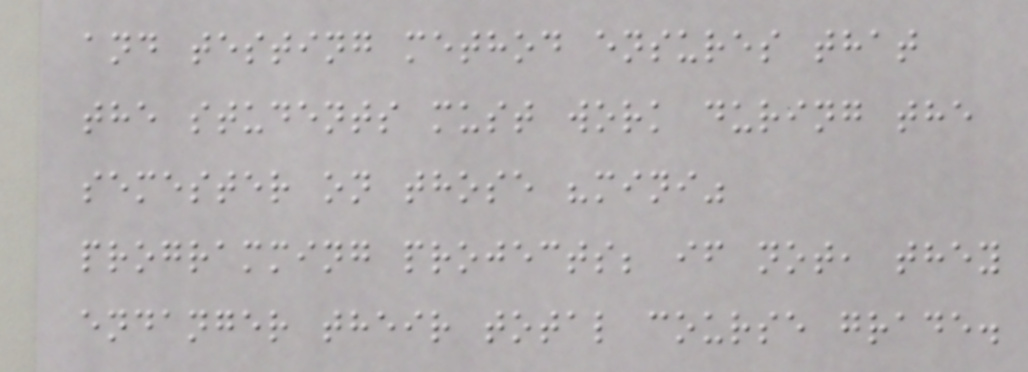and testing method ensures that
the students must work during the
semester on those "mini"
programming projects; if not, they
endanger their total course grade.
